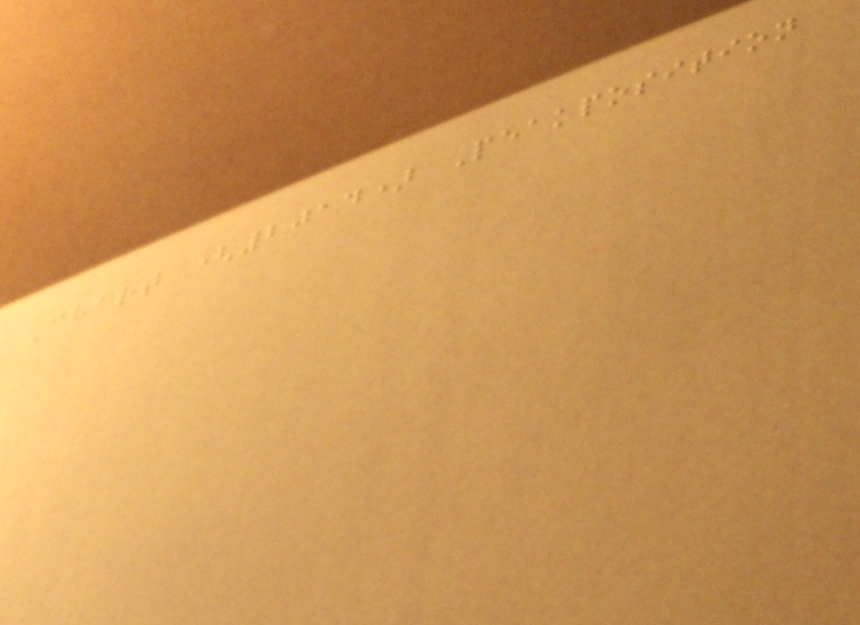Chart (2014) Peakposition
